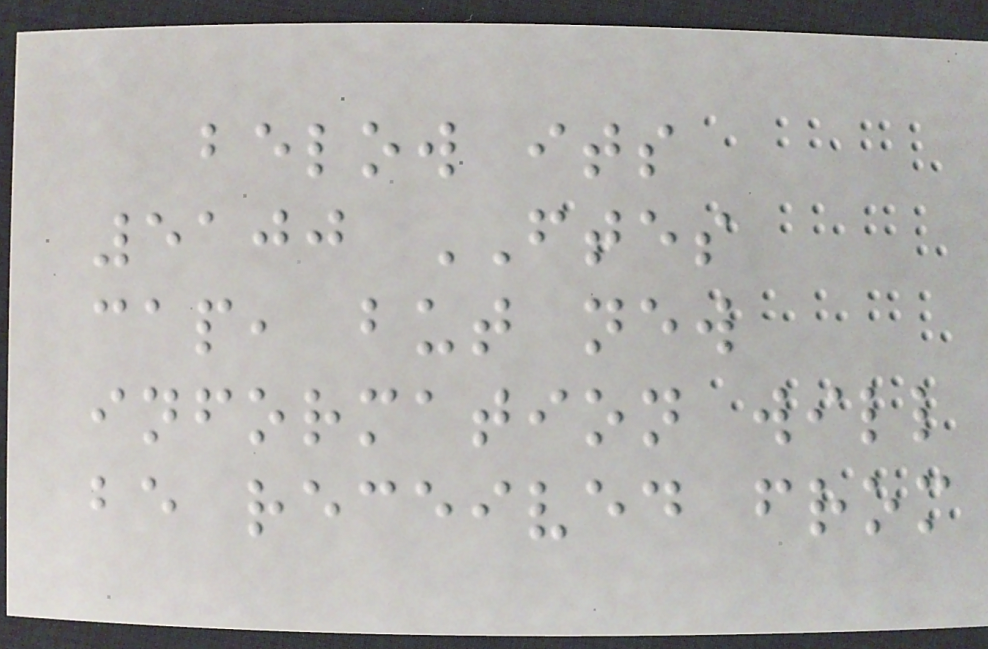below its
5100 FTES
cap, but new
information will
be received from
